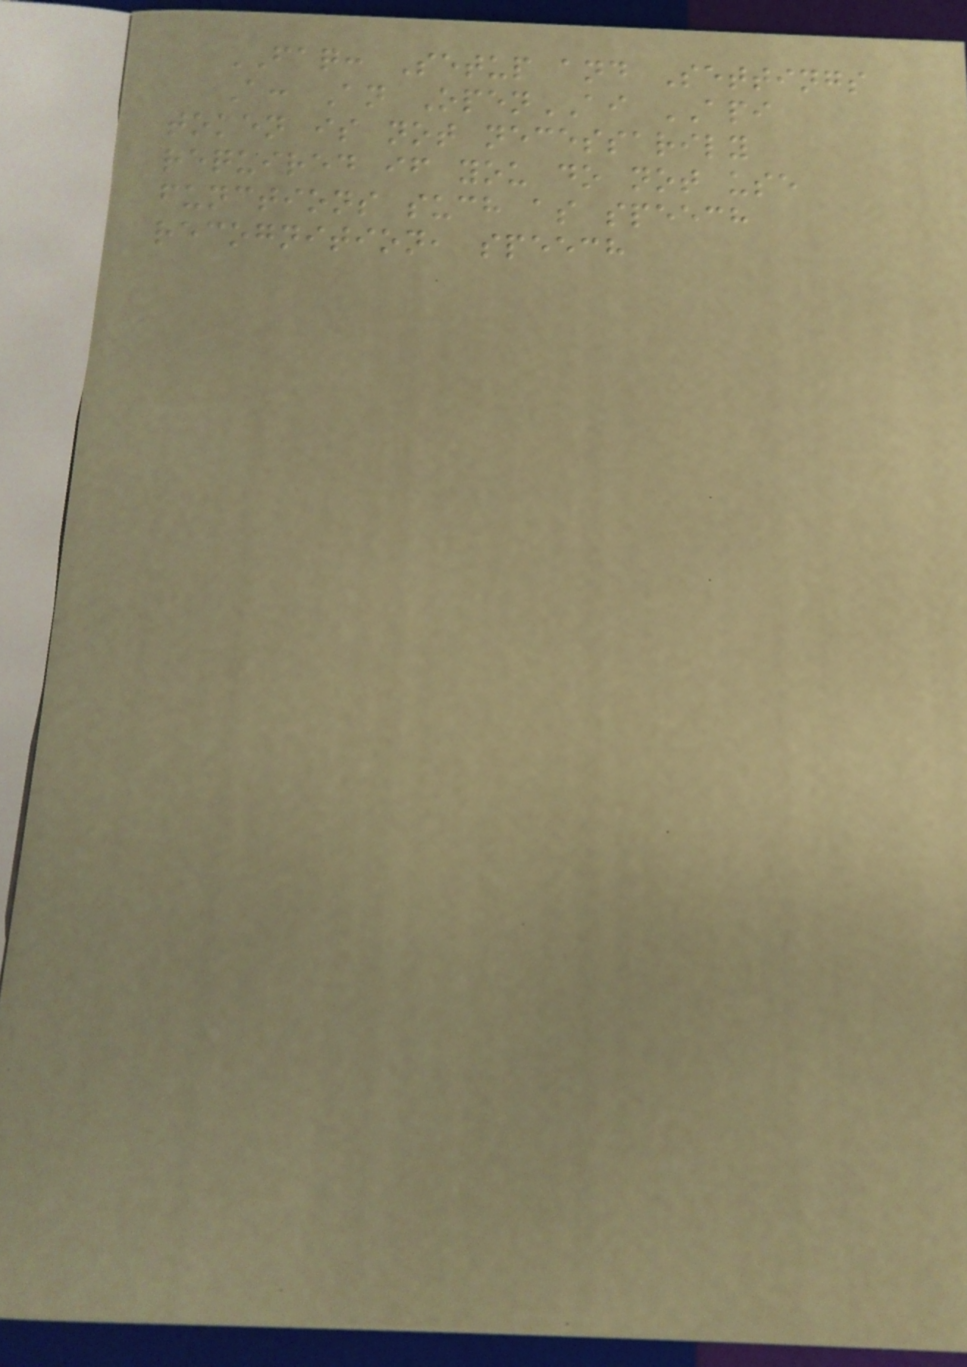FAQ: Setup and Settings
A: An OpenAI API
token is not necessarily
required if you do not use
functions such as speech
recognition, speech
